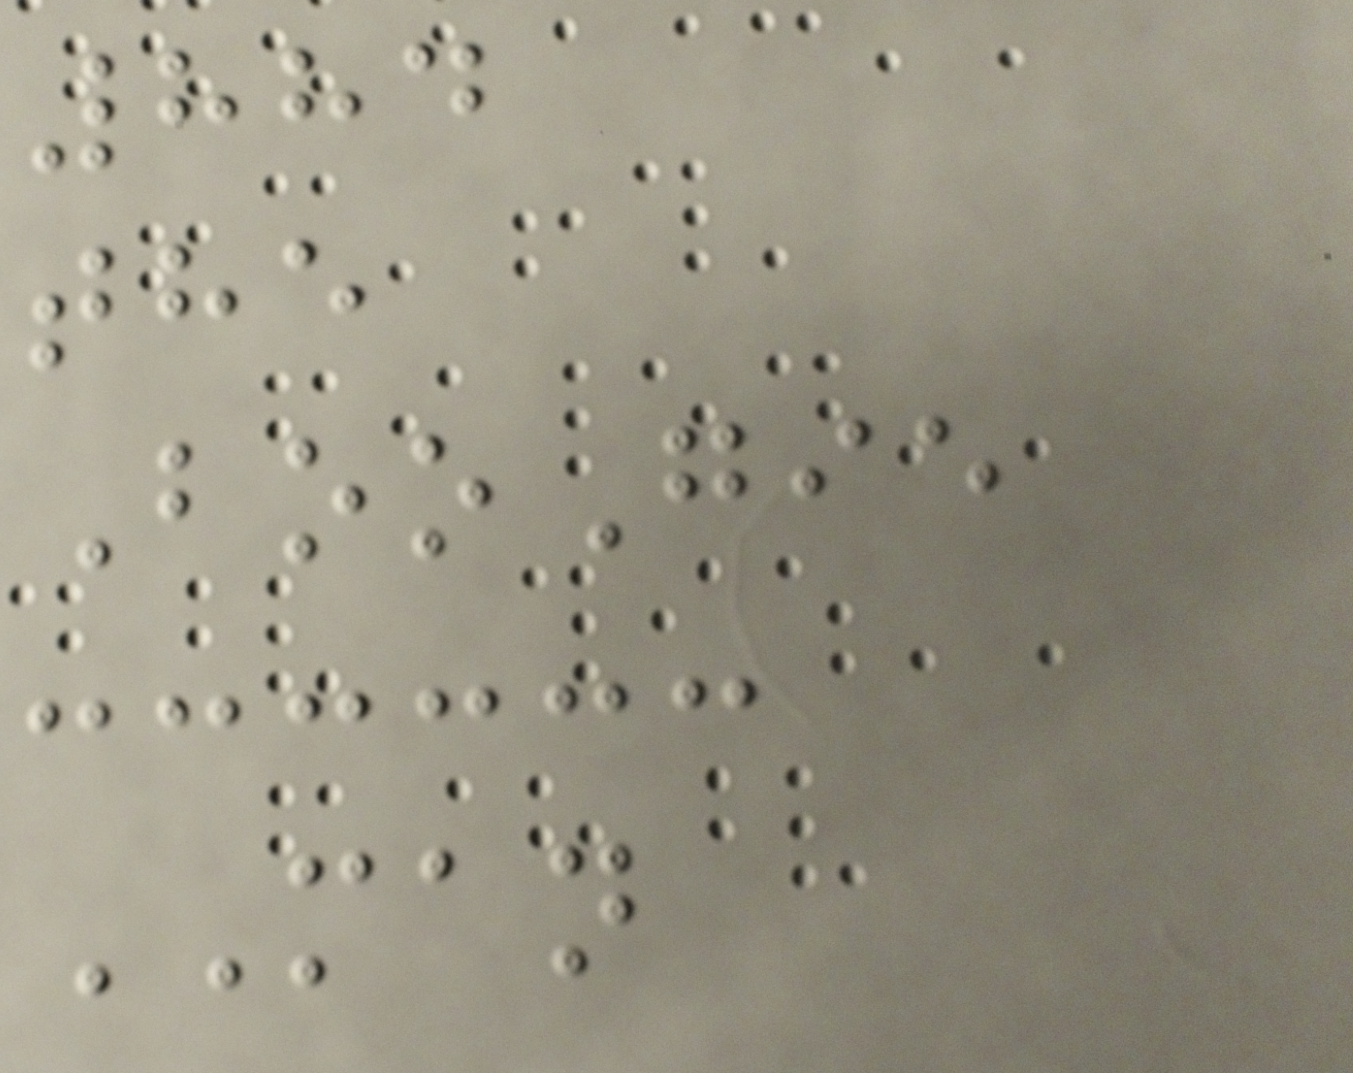884
the
BooGie
MAN
